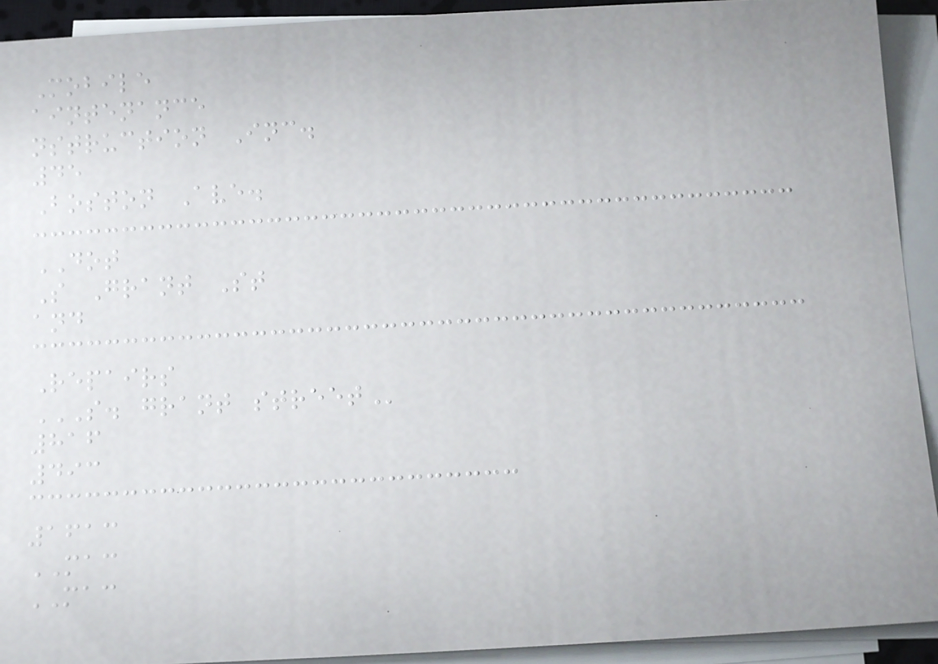Mobile
aintenance
nstruction Inc.
45
Boston Ave.
DOT
S Grant St
and
Repairs
S. GRANT STREET
816
493
1613
MAC
MAC
